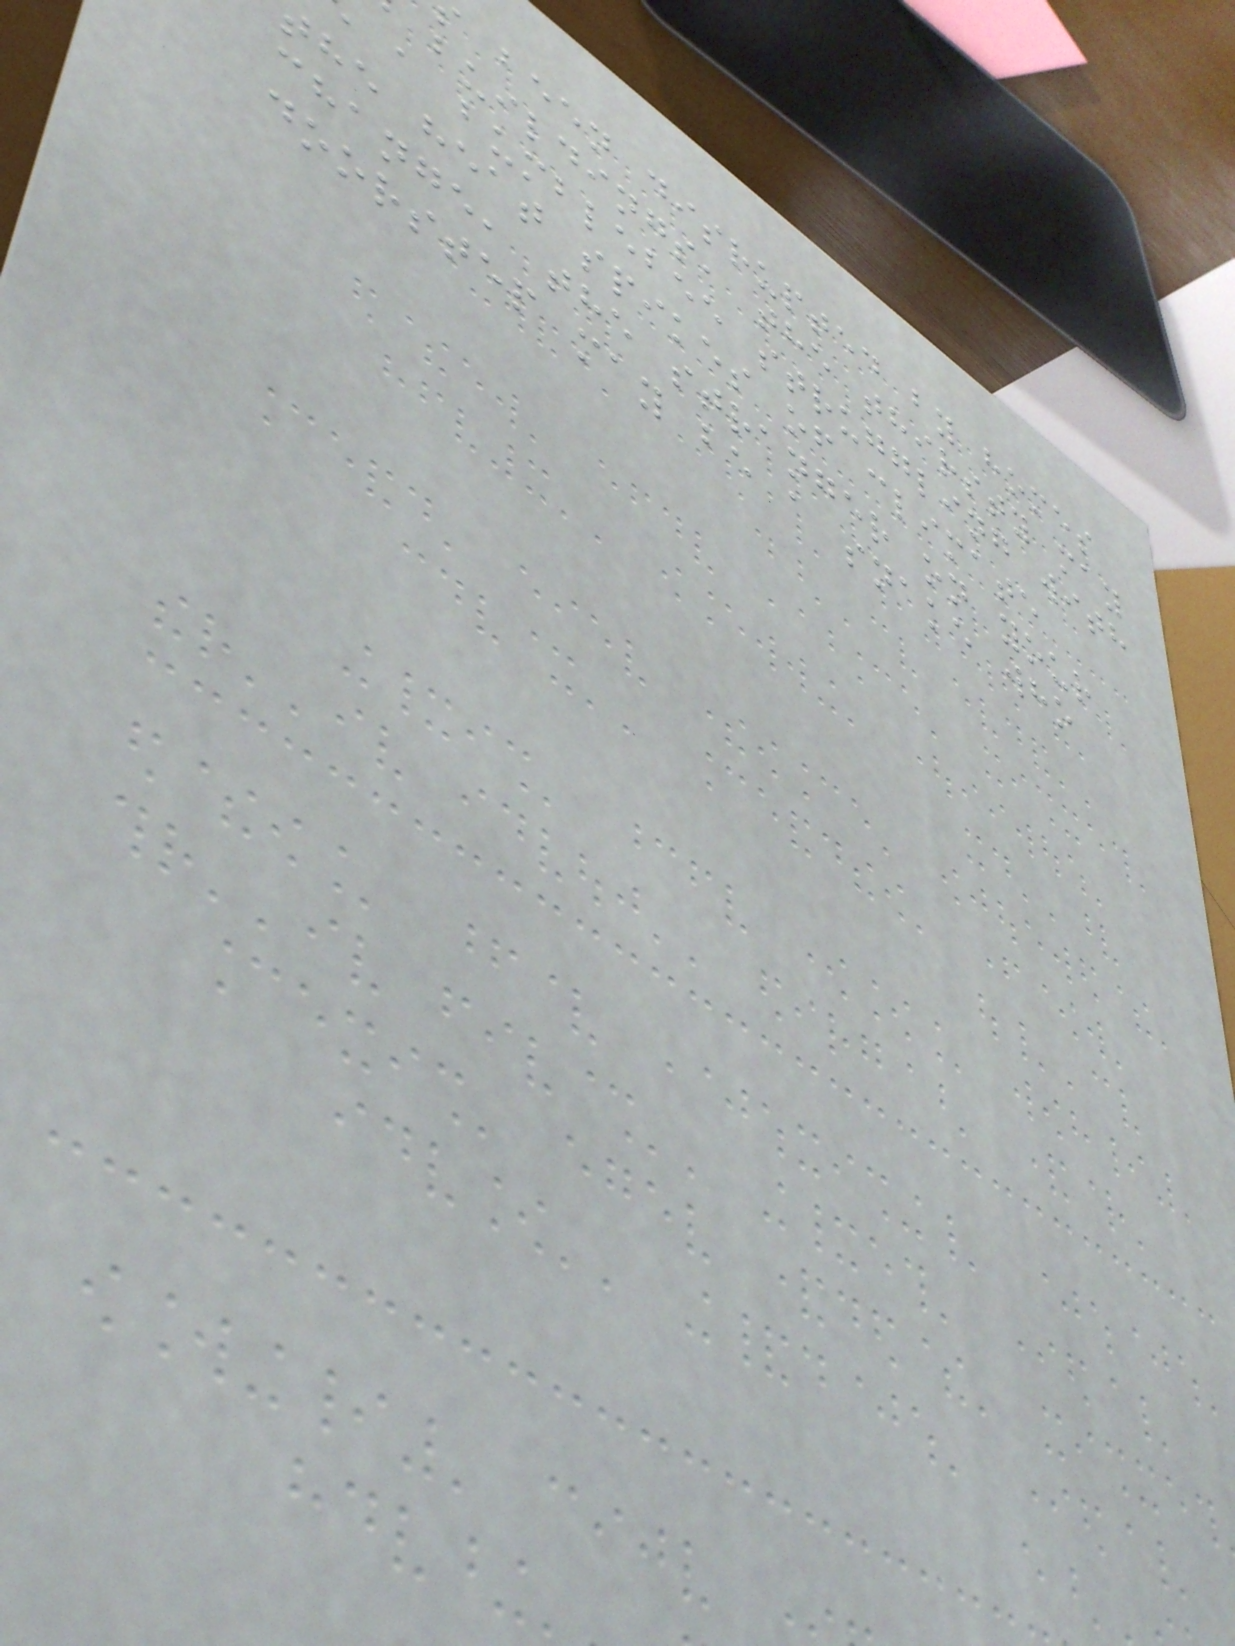been disrupted by homes
buildings, the thirsty may
a bumblebee struggling with
the heat spikes of climate
change, the stranger on your
doorstep may be a snake who
